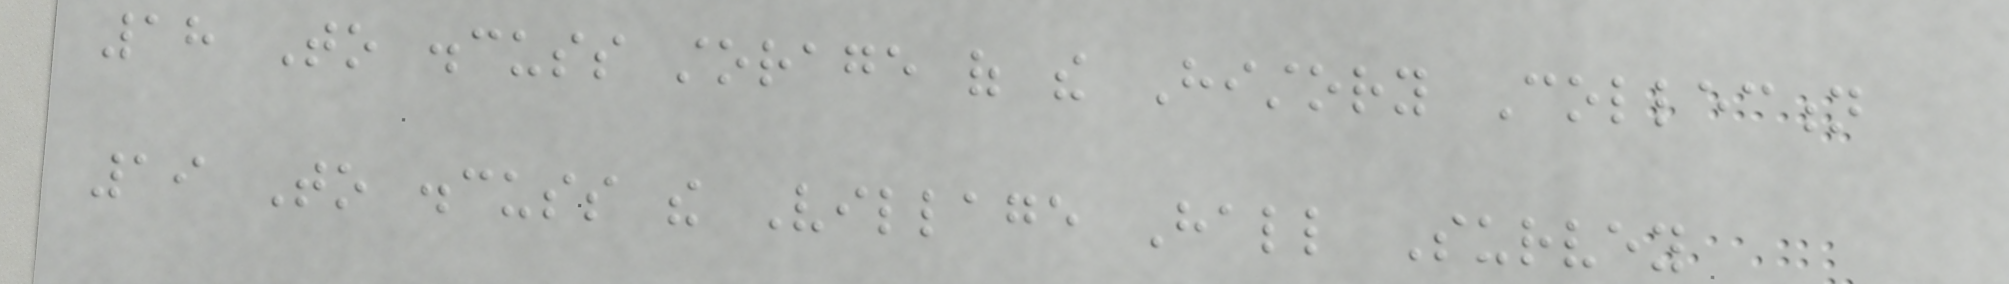18 To discuss storage of the History Collection
19 To discuss the Village Hall Survey
